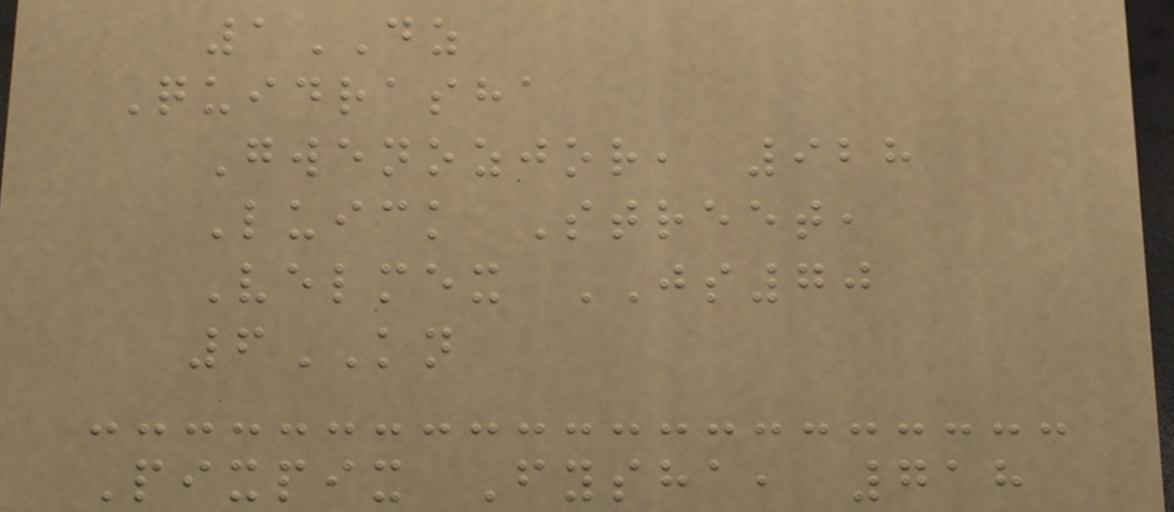1DZ
Quidrasha
Gwenozjor, 928
Luick Street,
Velmex JS70
6KN
Pixpix Fysha, 718
